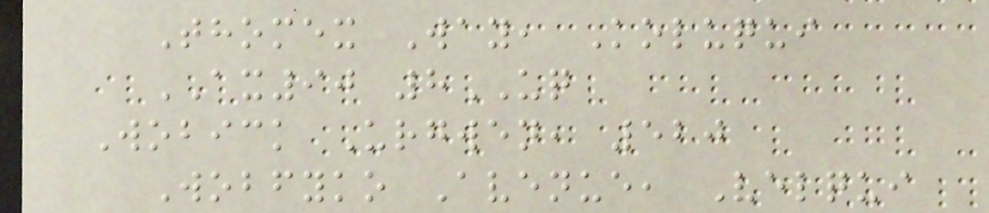Thomex Way, Koluqui
AX90 8UQ
Wobick Urgwen, 520
Wobfyko Avenue, Velqui
